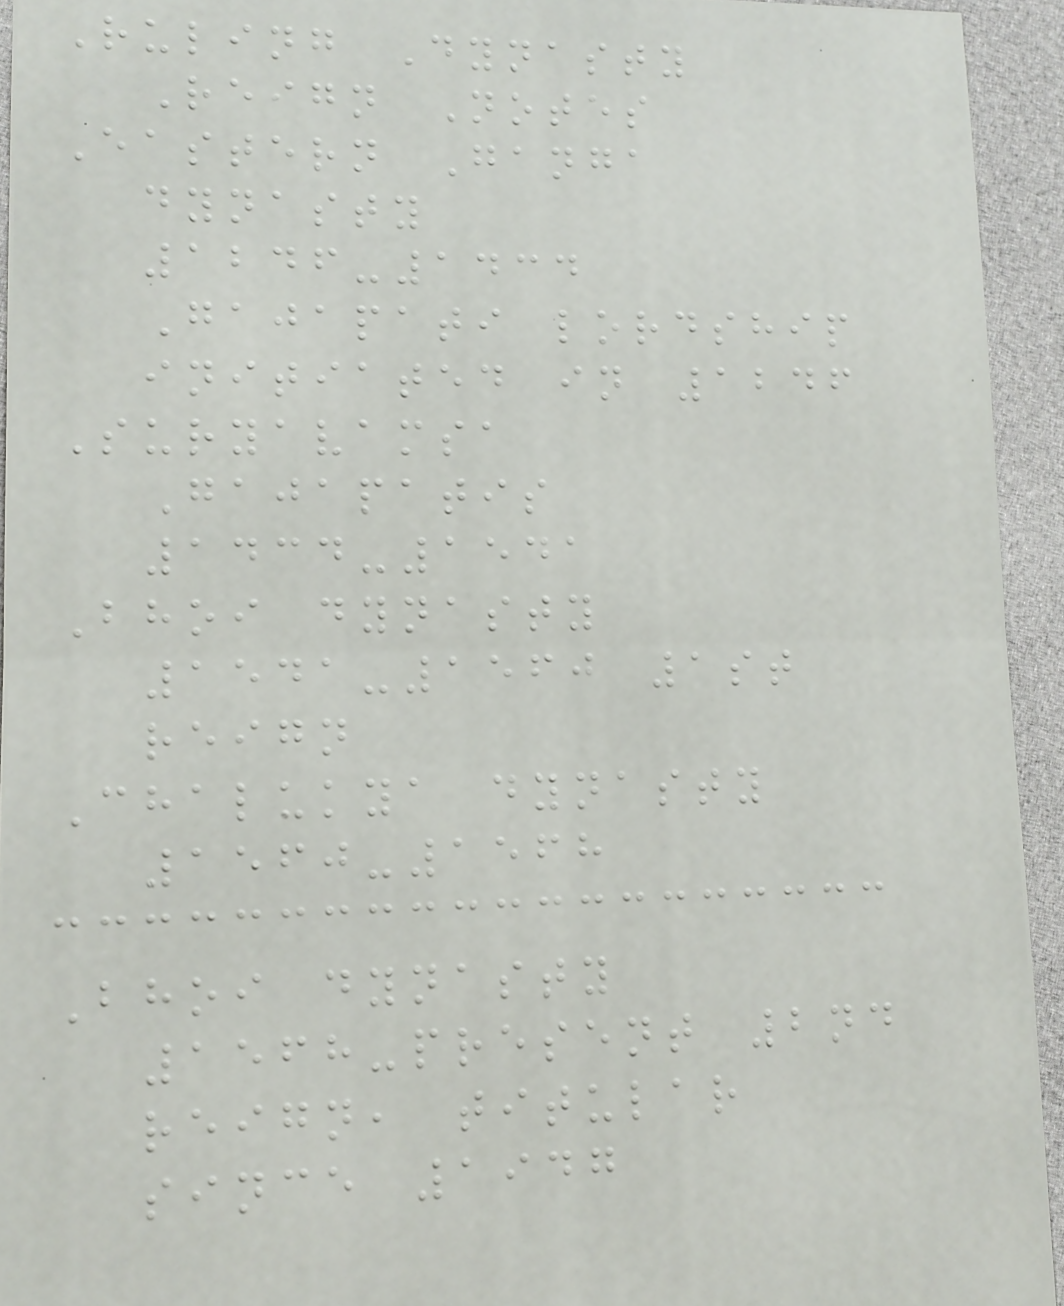Ruling Dynasty
Reign Notes
Eastern Ganga
dynasty
1246-1434
Gajapati lordship
initiated in 1246
Suryavamsa
Gajapatis
1434-1541
Bhoi dynasty
1541-1560 1st
reign
Chalukya dynasty
1560-1568
Bhoi dynasty
1568-present 2nd
reign, titular
since 1947
